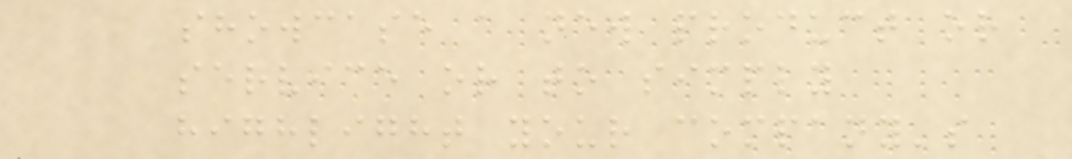showcase a new product or
service or to simply
highlight your company's
